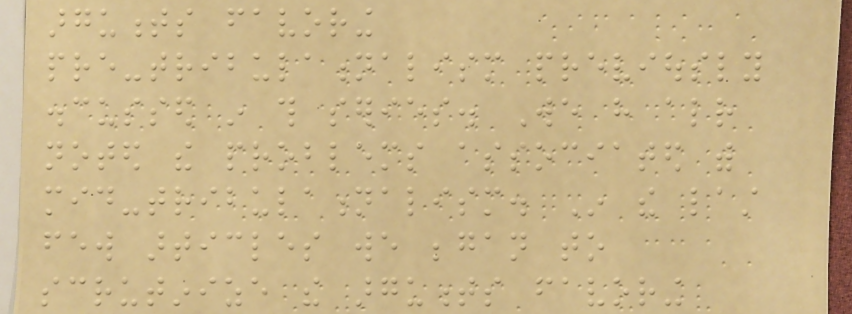arguments favoring
pre-tribulationalism previously
discussed in this series. We have already
noted the problems associated with
mid-tribulationalism. In the last
few articles we began to
scrutinize the arguments favoring
